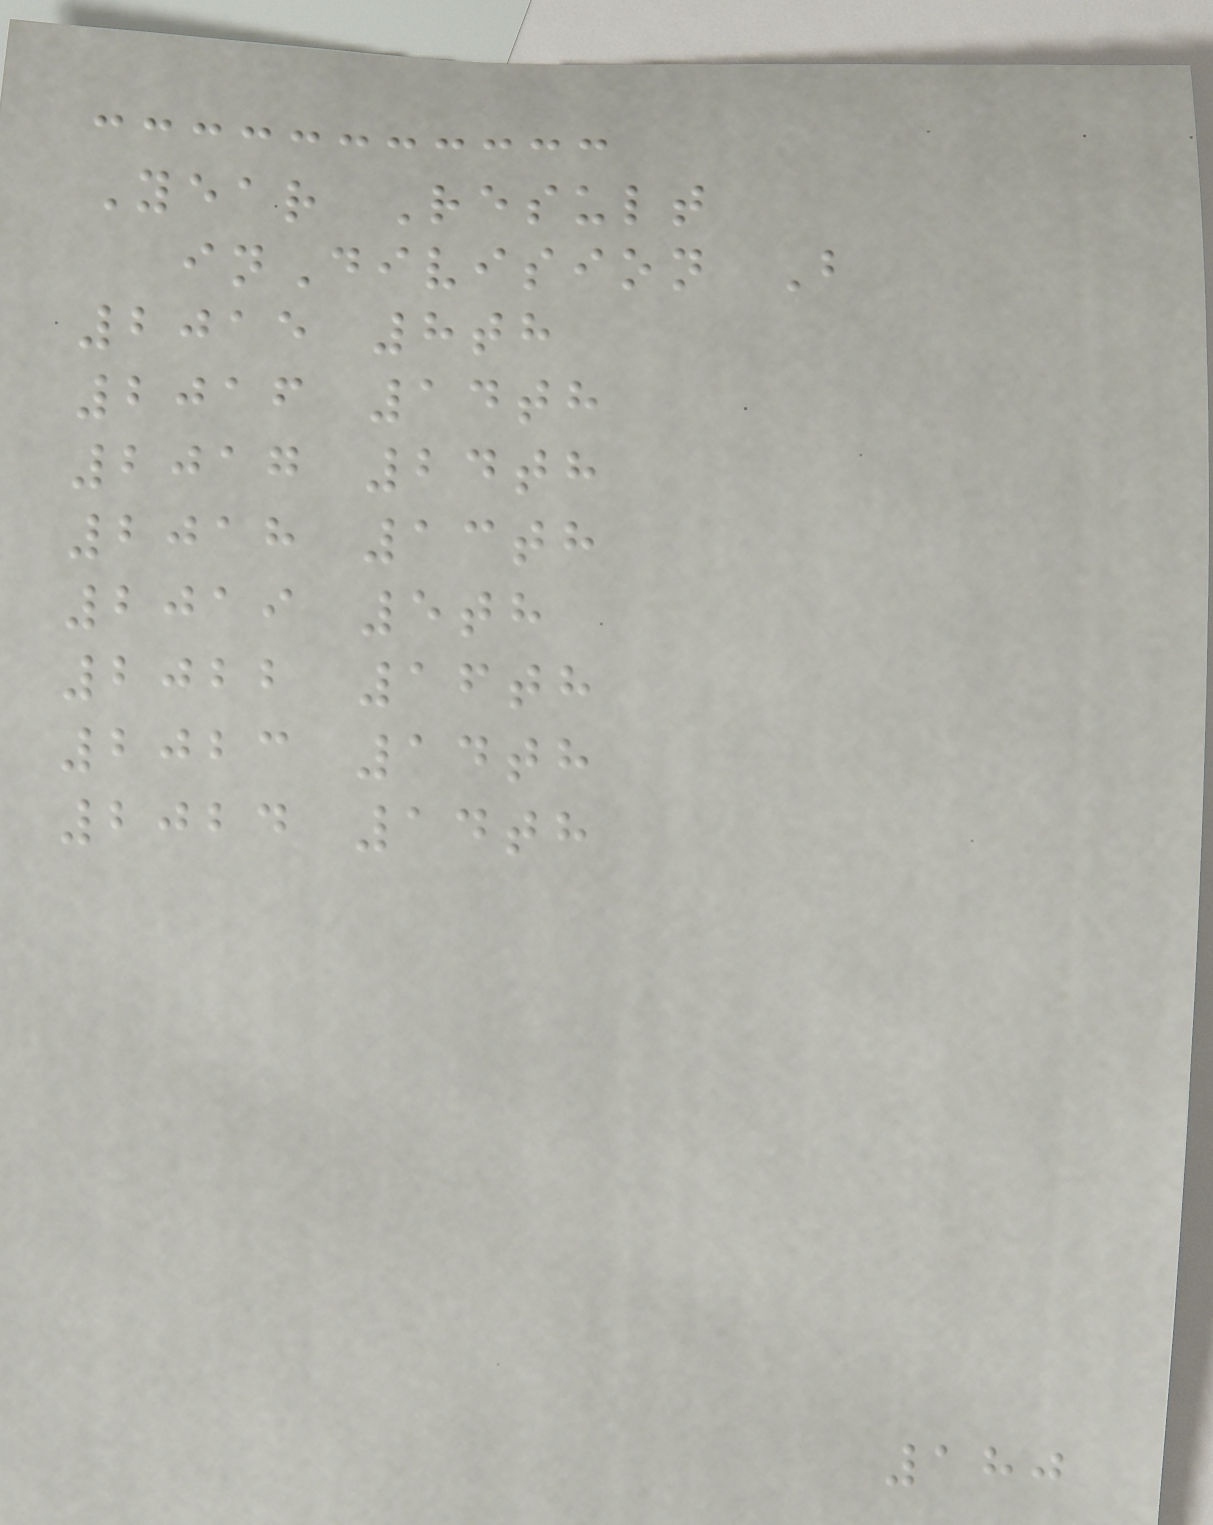Year Result
inDivision B
2015 8th
2016 14th
2017 24th
2018 13th
2019 5th
2022 16th
2023 14th
2024 14th
180
